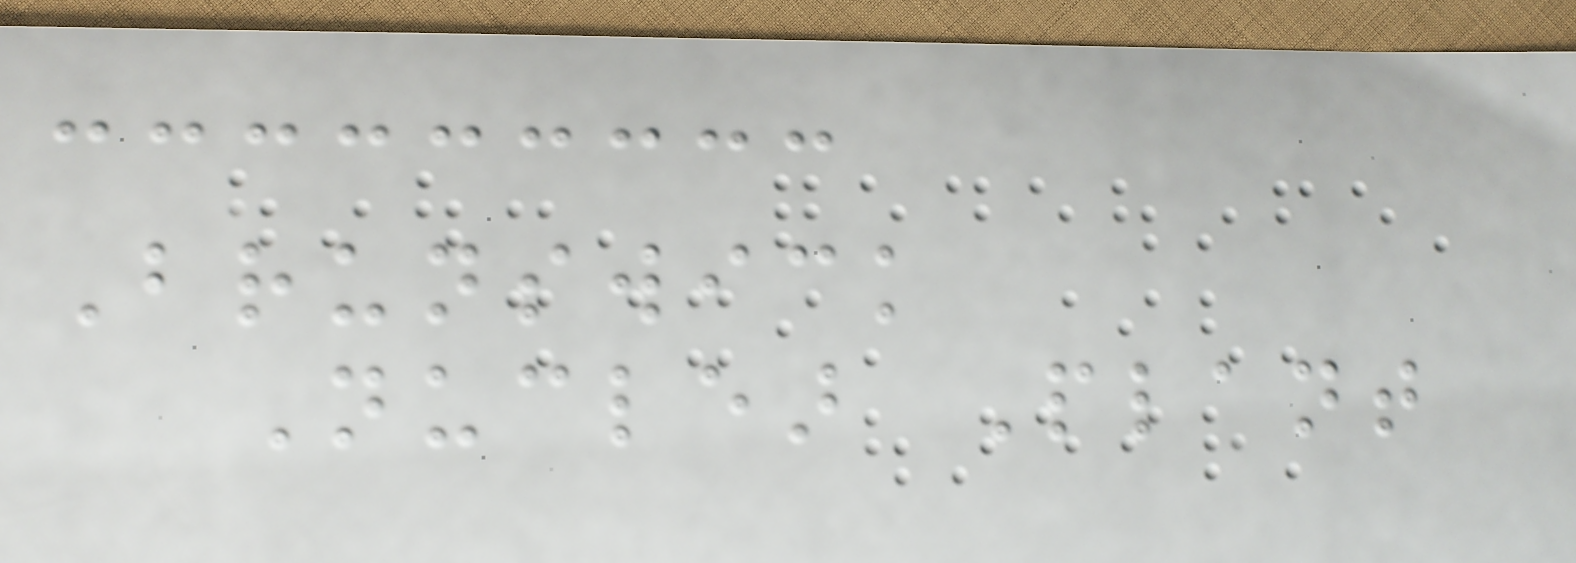Brunswick
Nuclear Plant
